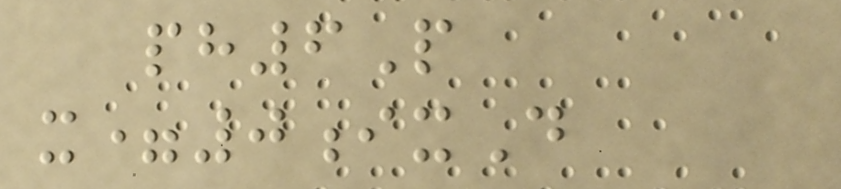ph6P
x=0ixD
